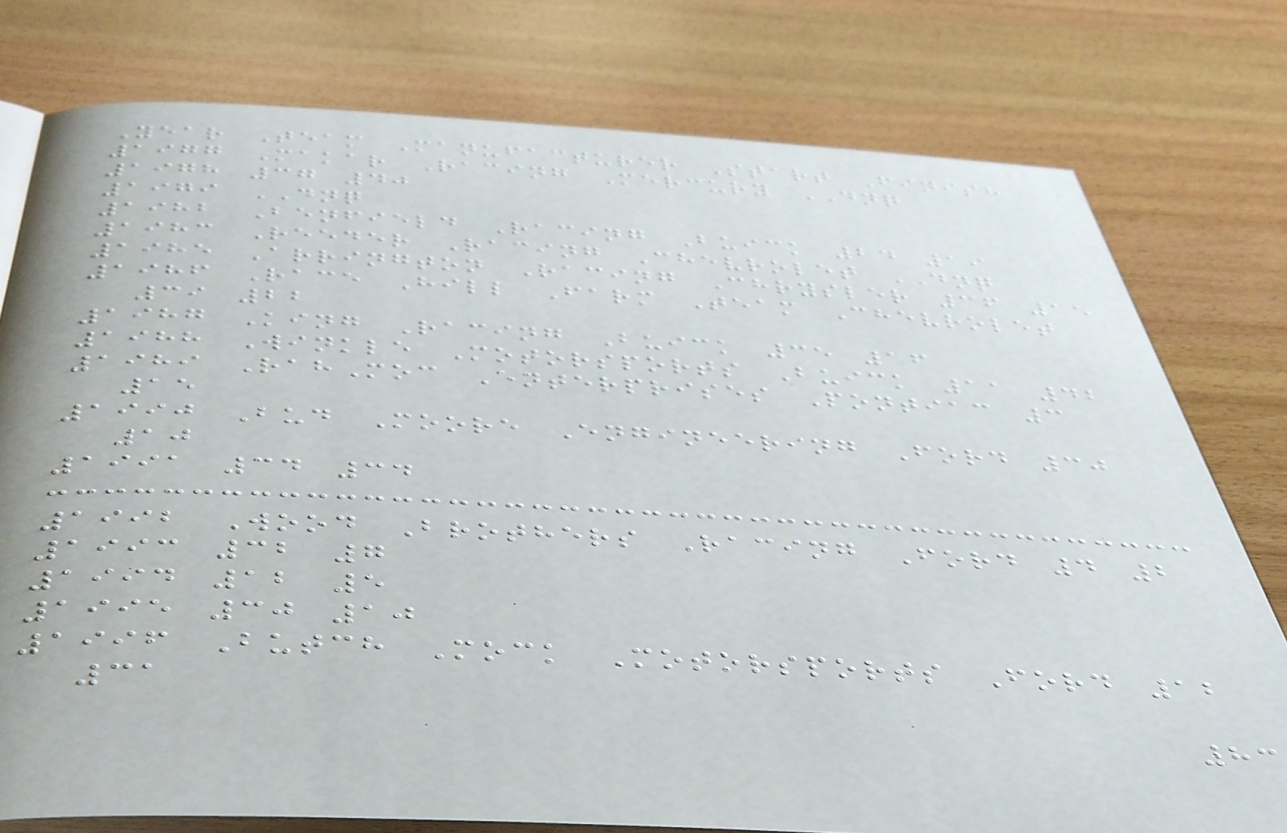Year Team Manufacturer Start Finish
1977 Makar Racing Mercury DNQ
1978 37 40
1979 DNQ
1982 Benfield Racing Buick 24 19
1983 Reeder Racing Chevrolet DNQ
1985 Arrington Racing Chrysler 36 15
1986 Race Hill Farm Team Chevrolet
39 22
1987 King Racing Buick 35 16
1988 Winkle Motorsports Buick 11 42
1989 RahMoc Enterprises Pontiac 3
15
1990 Bud Moore Engineering Ford 30
10
1991 34 34
1992 Wood Brothers Racing Ford 4 2
1993 32 7
1994 12 5
1995 30 10
1996 Butch Mock Motorsports Ford 12
31
83
